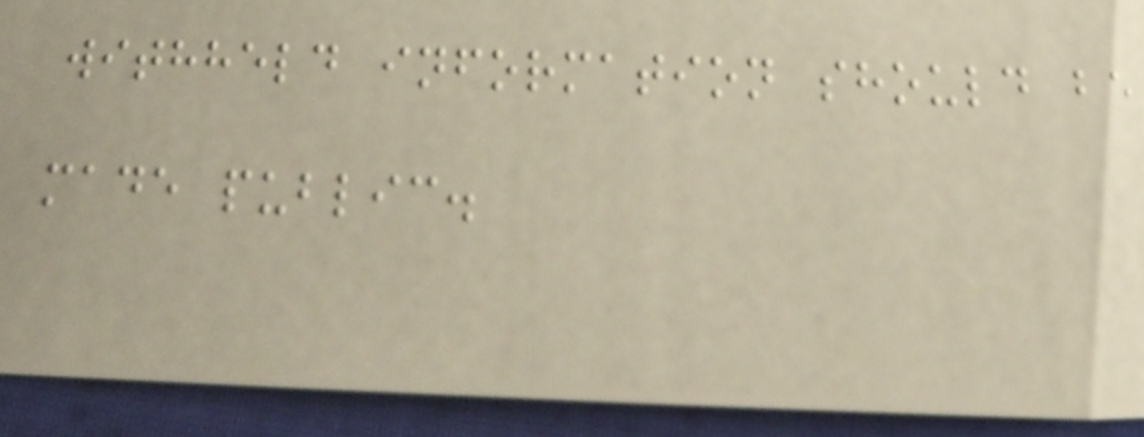withheld information should be
made public.
